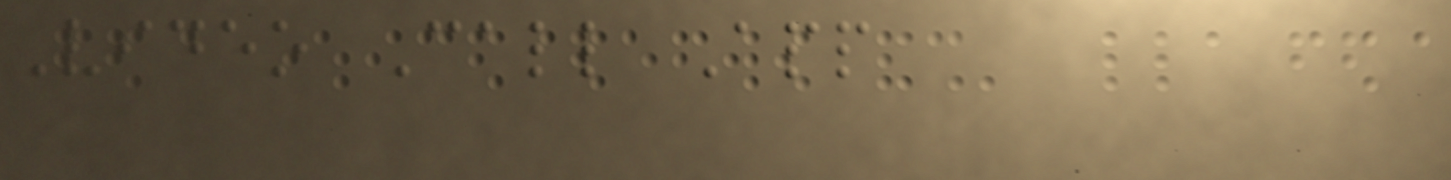Video Call App
